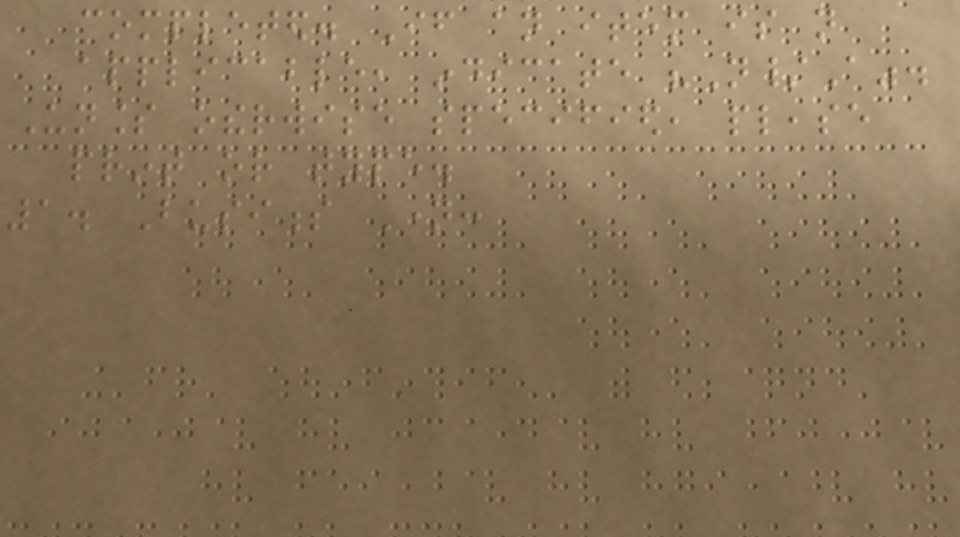completed. If an item is not
applicable, indicate "N/A".
Unless otherwise specified, please
print or type.
1. Business Name:
